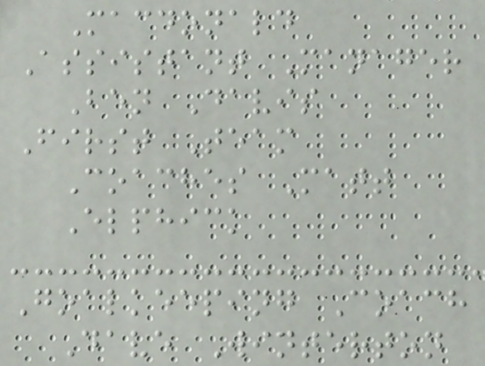Macdonald
Assistant Manager
Ben Davis
First Team
Coaches Matt
Elphick
Goalkeeping Coach
Dave Winterton
